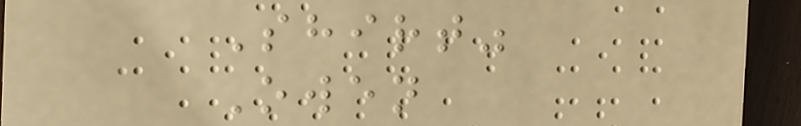Shirt"
Owen
